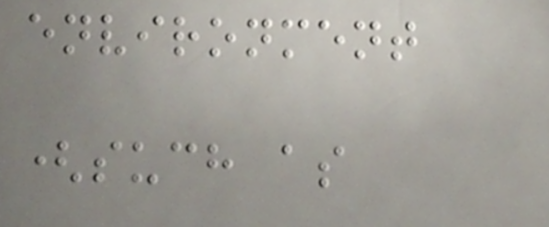environment
(such as
